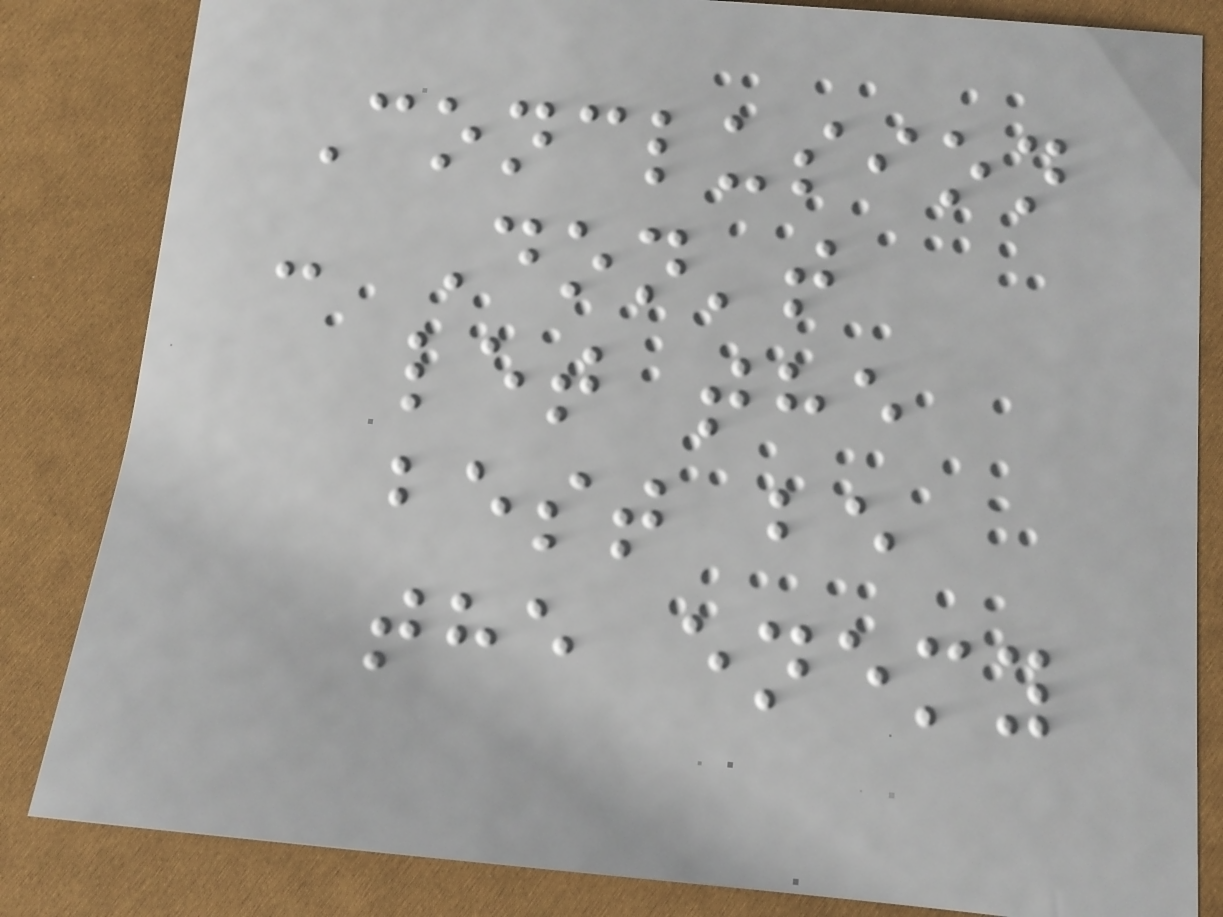Conclusion
- Don't
let the
best be
the enemy
